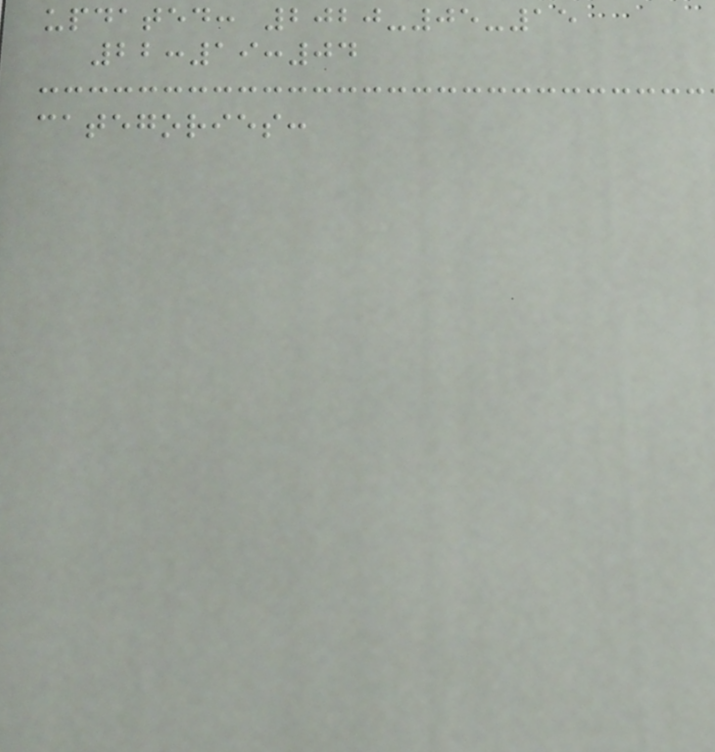updated: 2020-05-15
22:19:04
categories:
